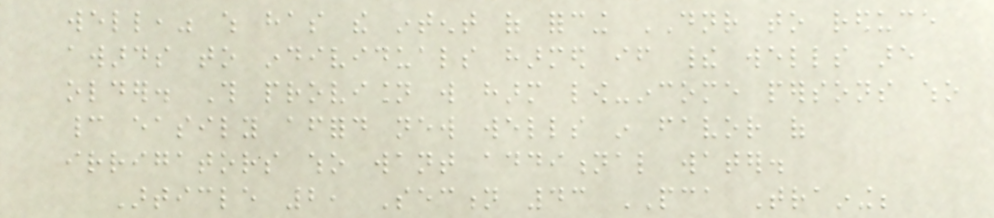well," which has the intent of forcing DNR to reduce
awards to individuals harmed if their wells are
older. This provision will harm low-income persons who
cannot easily afford new wells in favor of
irrigators who want additional water.
Article 2, Section 43 PCA Training;
